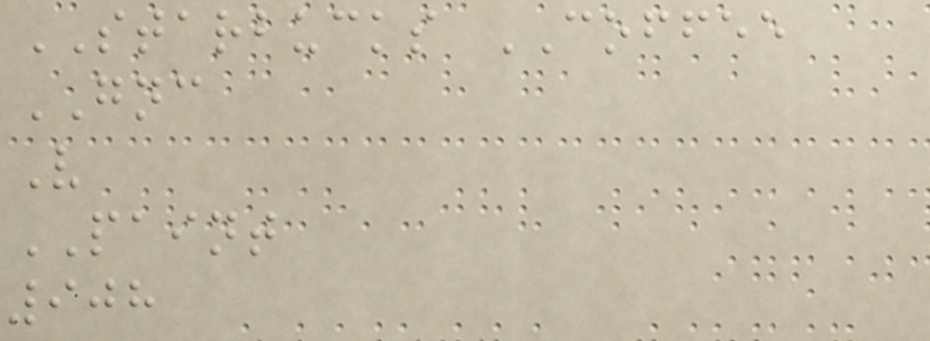STARBUCKS COFFEE
GNC
V
PAINT
908
